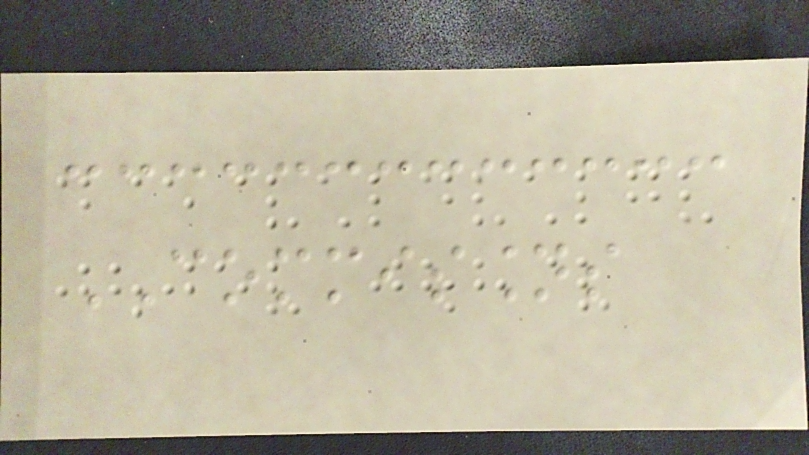COMMISSIONS
